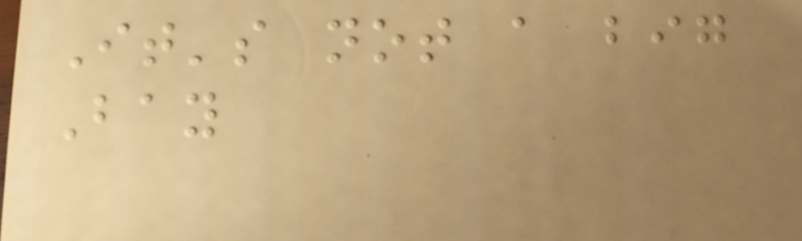It's not a big
Bay
